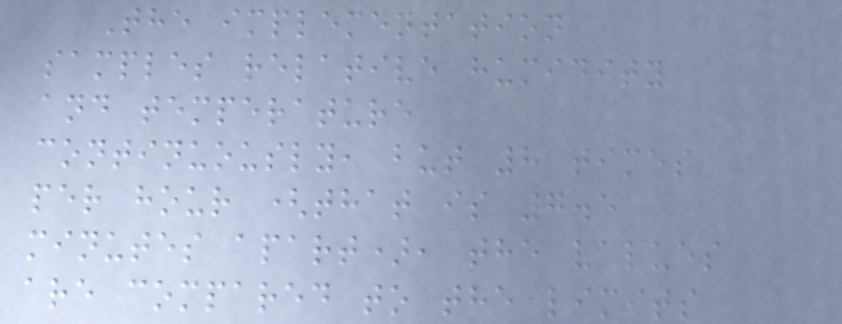The implementation
samples relative humidity
and temperature
continuously, but 8 times
per hour (that is 7.5
minutes apart), the values
are compared to the limits
